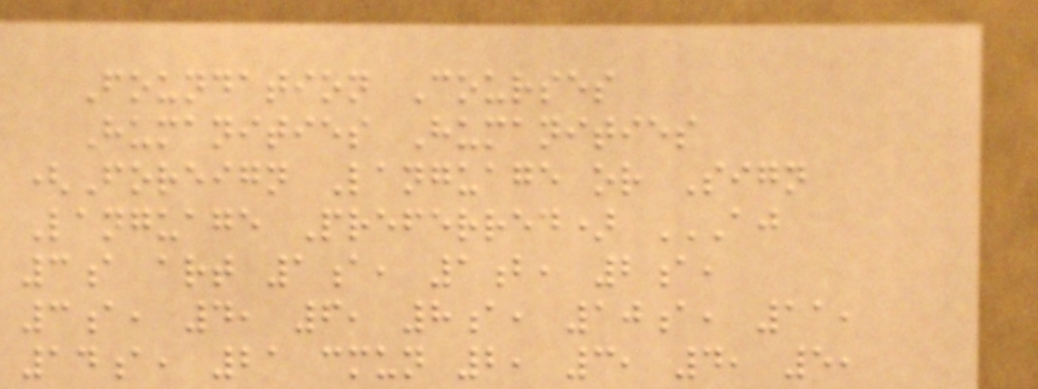Foundation Courses
Humanities Humanities
(Foreign Language or Sign
Language Preferred) AJ
3A ART 1A, 1B, 2A,
3A, 4, 6, 8A, 10A, 11,
14A, 21 CMUN 2, 3, 4, 5,
